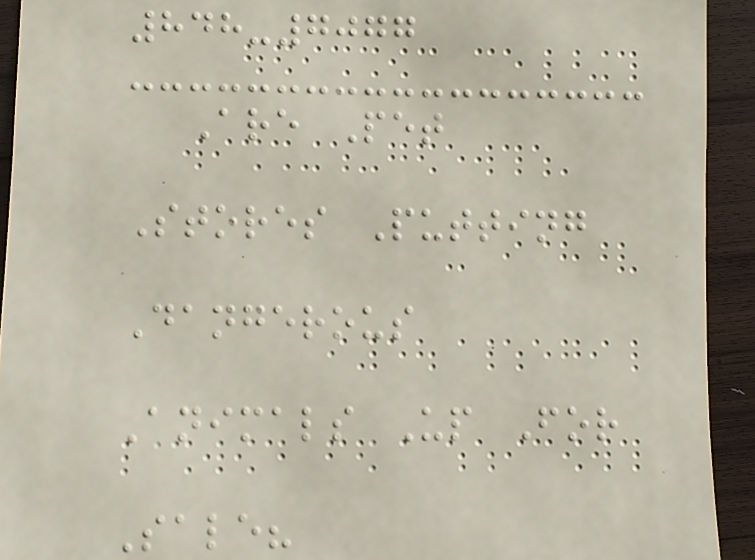848-7077
Are Pet
Stores Putting
Dangerous
Animals Up For
Sale?
